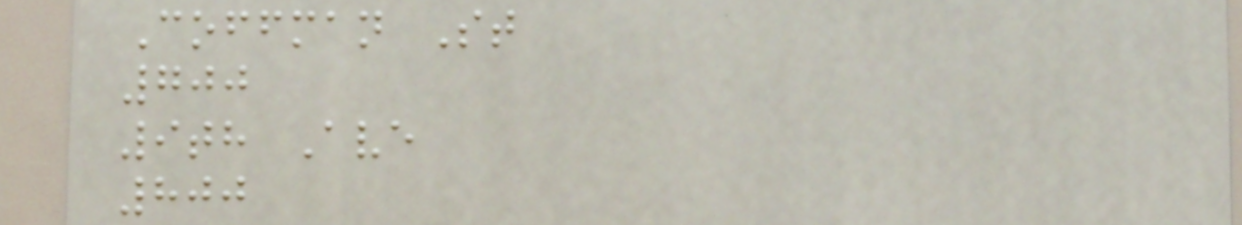Coffman St
700
9th Ave
800
